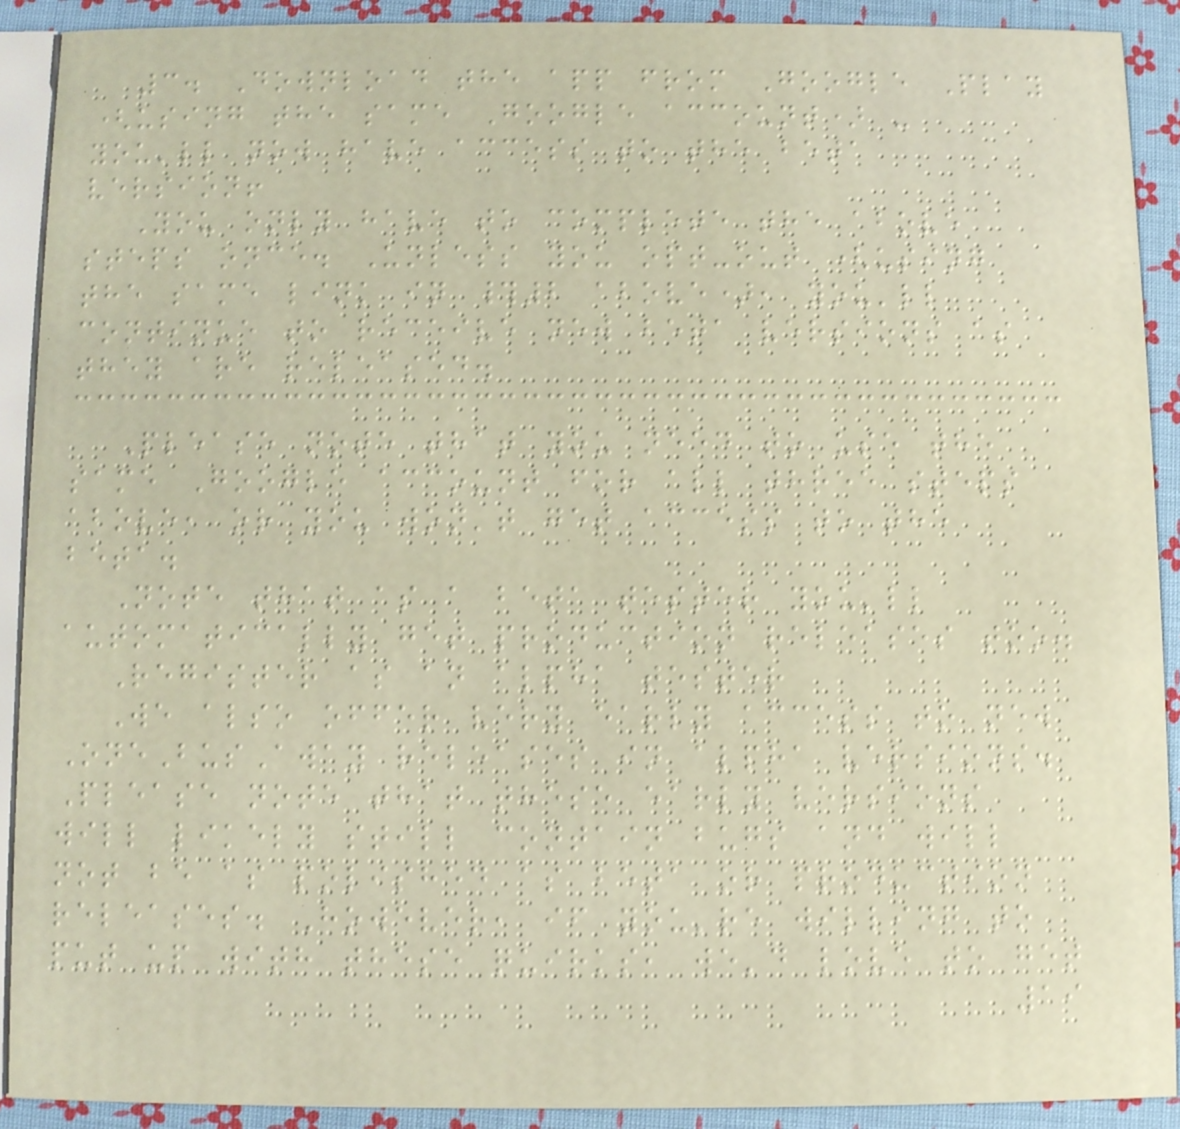3. Download the app from Google Play
(using the same Google account) -
you'll now have access to the beta
version!
You only have to complete the above
steps once. Unless you opt-out (using
the same link in #2 above), you'll
continue to receive new beta versions as
they are released.
Please note that you need to use the
same Google account for all three steps
above, or you won't get access to the
beta.
Note that as a beta tester you'll
automatically get production releases too.
Register as an alpha tester
We also offer very early access to new
OneBusAway releases in alpha versions.
Please note that these early versions
will likely still contain bugs and will
not be as polished as beta or production
releases. However, if you're willing to
put up with these quirks, we'd love to get
19
